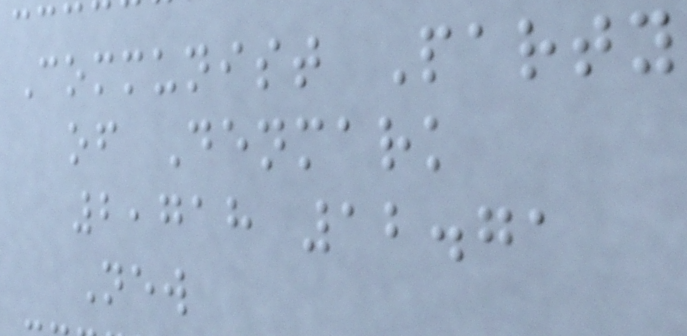Communist Party
of Denmark
2,718 12.71
New
